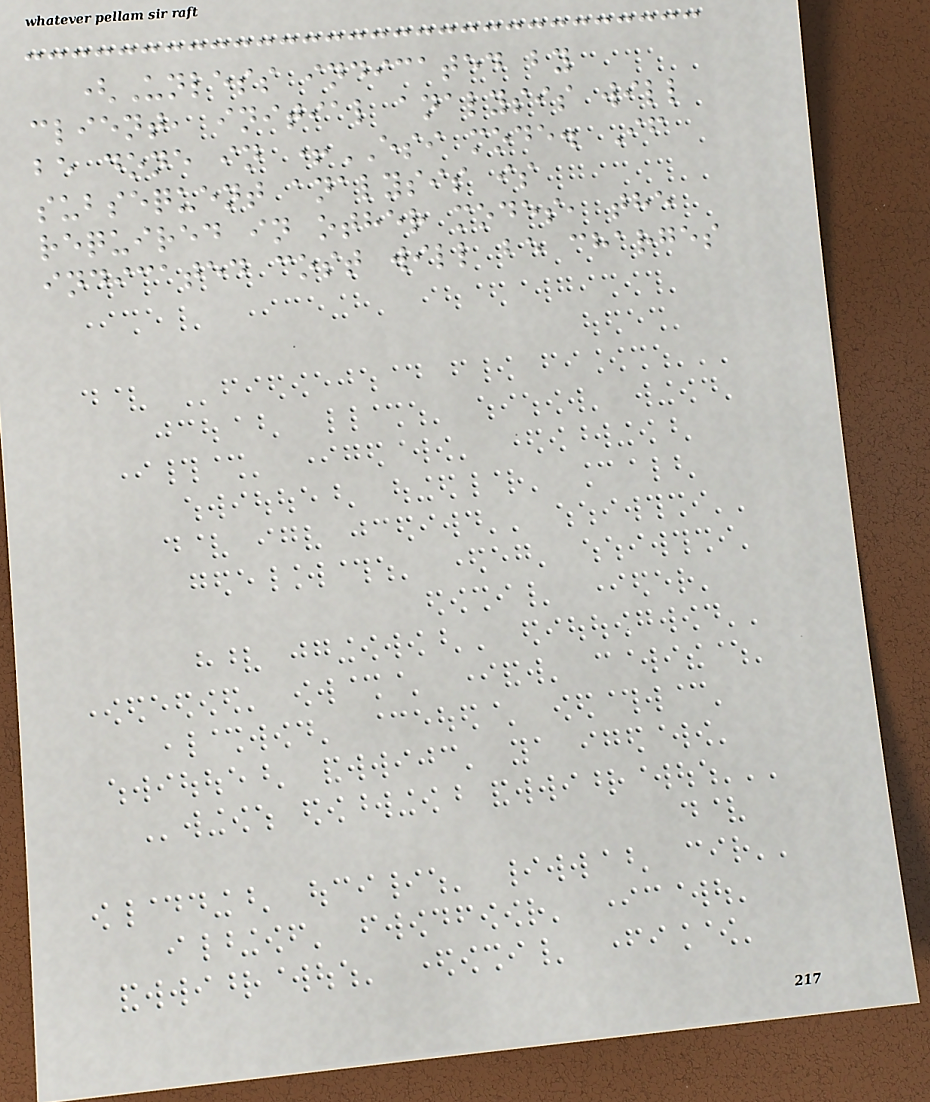(Unless indicated by
client, initial analysis will
be done in +ESI mode. If
subsequent analysis is
required in other modes, the
indicated cost will be charges
